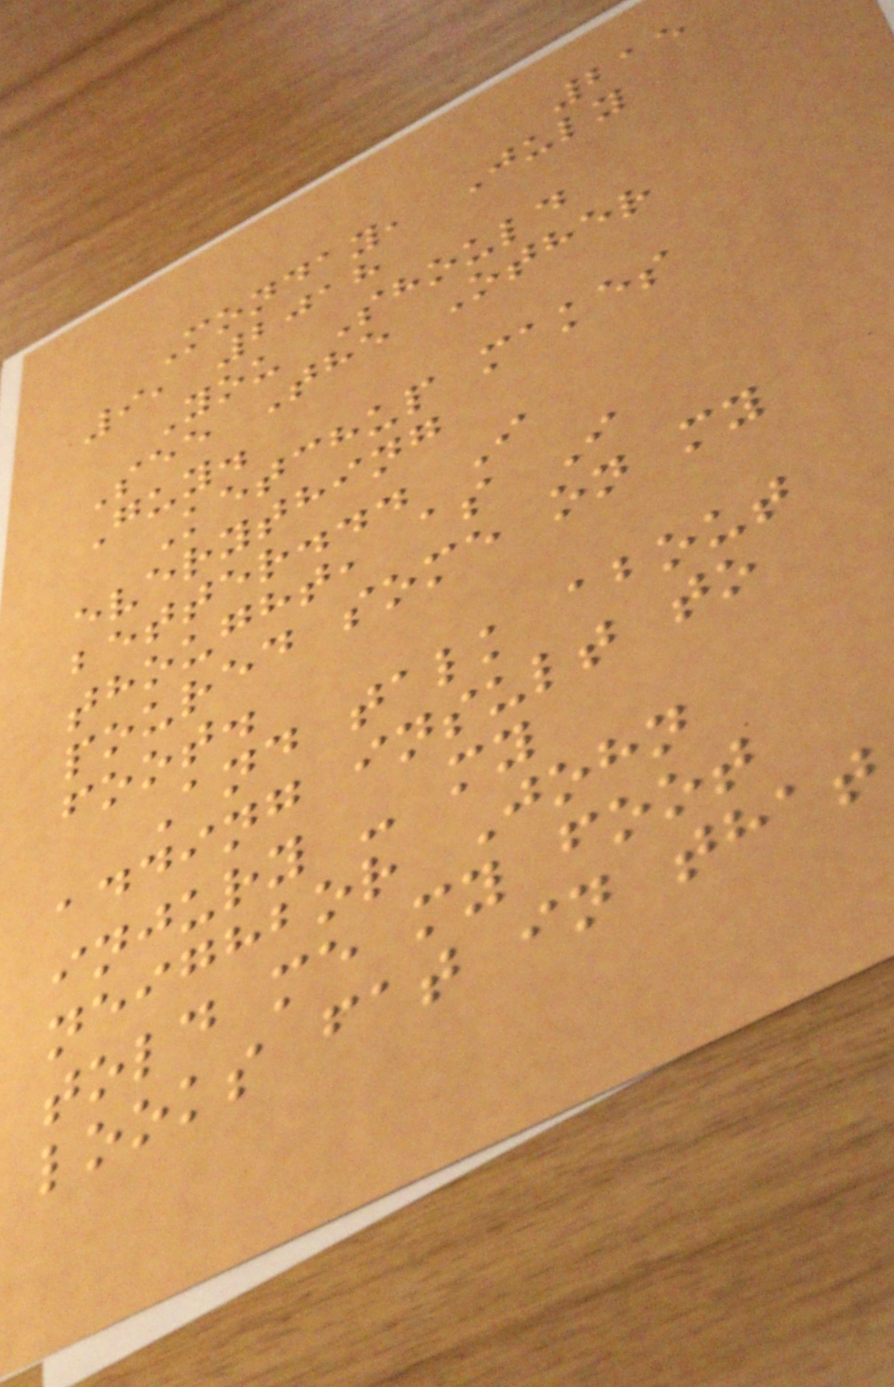215
Monday, July
9, 2018
You Should
See The Other
Guy.
Ketchup makes
everything
better... I
thought, as I
poured some on my
foot.
And talk about
adding insult to
injury - my
neighbor John
told me my foot
looks fat in that
